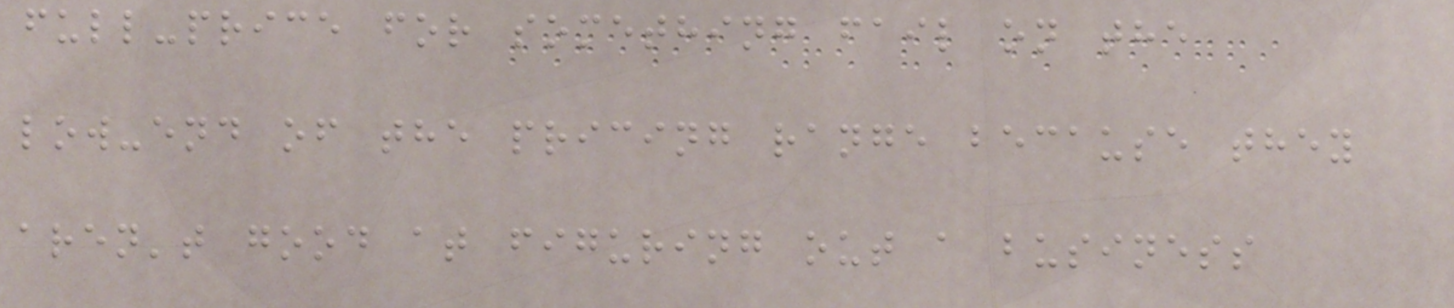full-price for something fail on the
low-end of the pricing range because they
aren't good at figuring out a business
